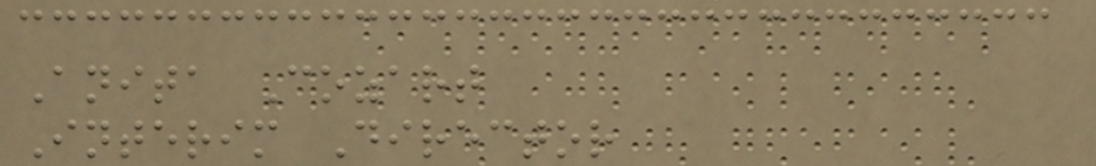Anita Cozart
Interim Director
